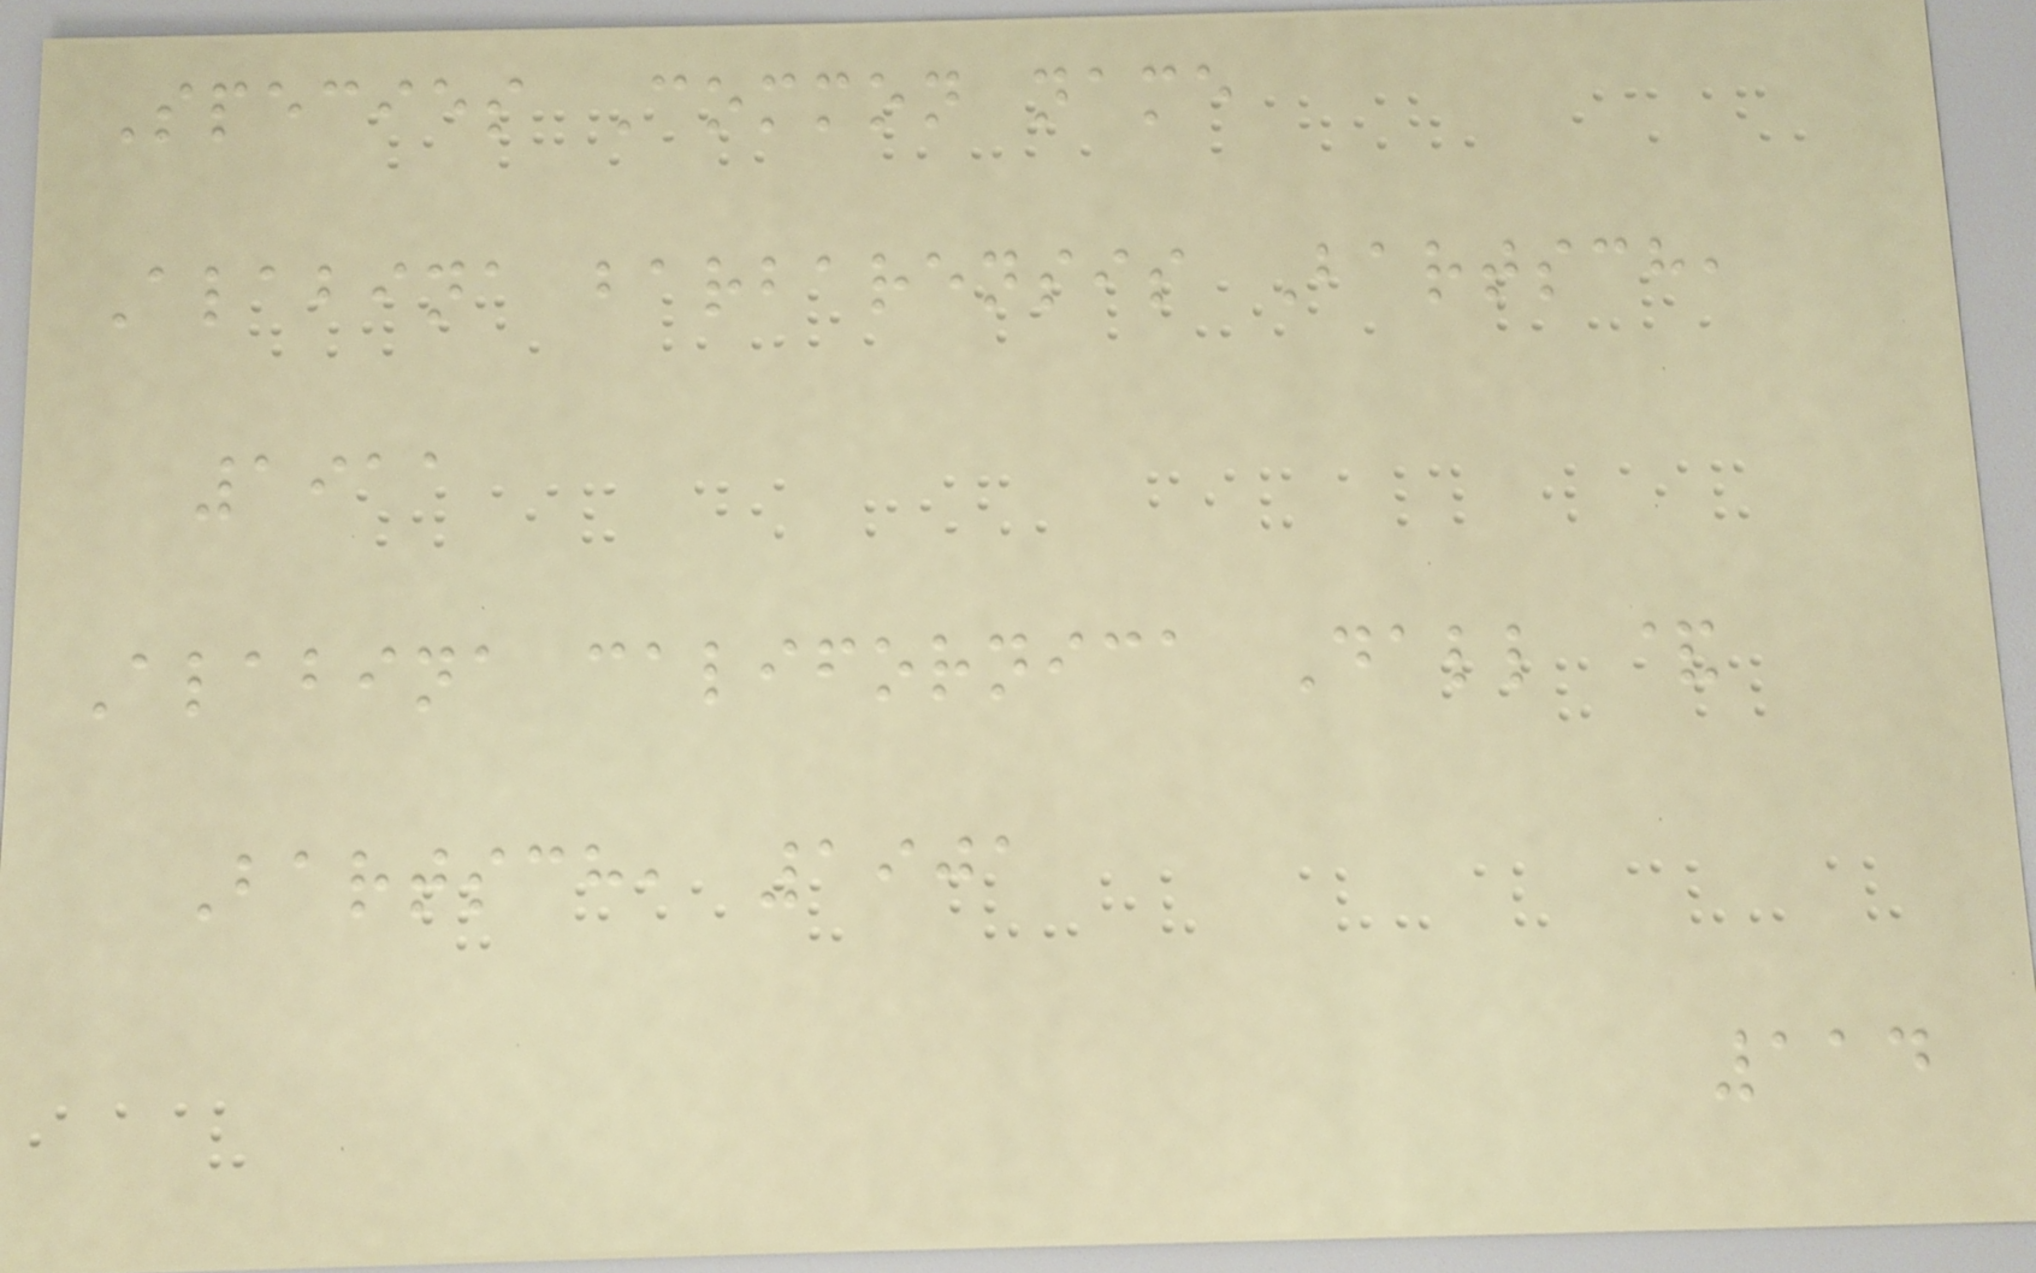Species Common name
Alabina barbarensis Bartsch,
1911
Alabina californica Dall &
Bartsch, 1901
114
